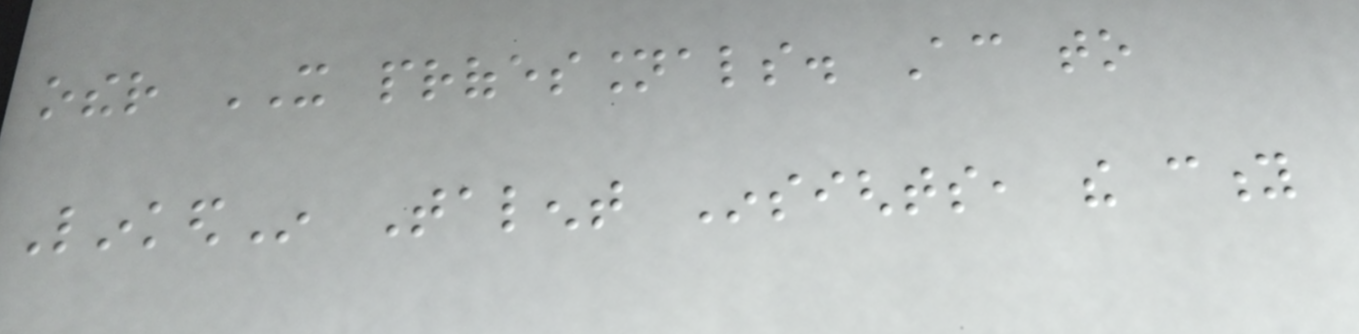other IT professionals. According to
LinkedIn Talent Insights, the city
